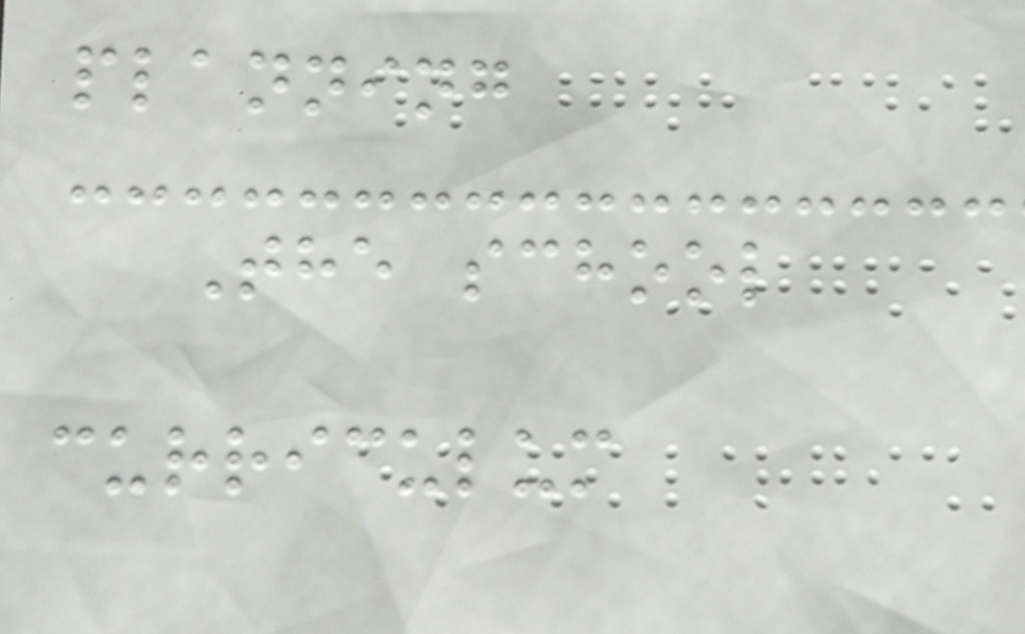planning
The school
curriculum
